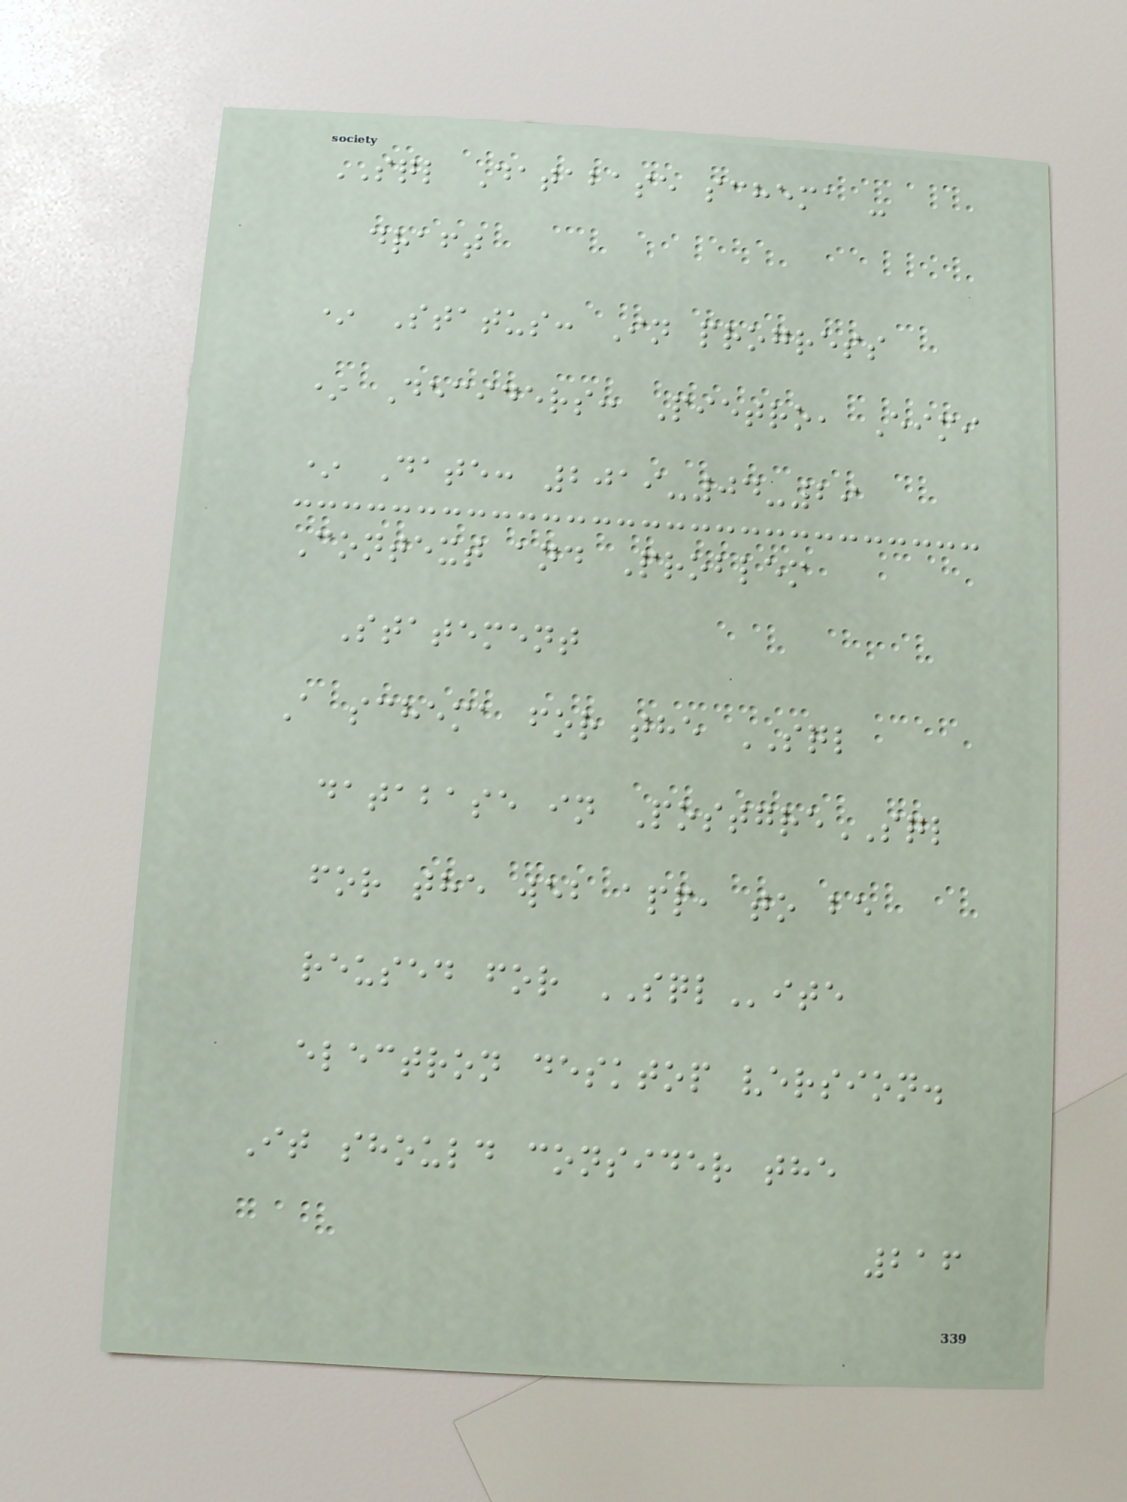SQL Database schema -
draft
* Status: In progress
* Deciders: Pietro, Eimi
* Date: 2019-04-29
Context and Problem
Statement
A schema for the SQL
database in PostgreSQL
for the web app, to be
reused for SQLite
electron desktop version.
It should consider the
216
